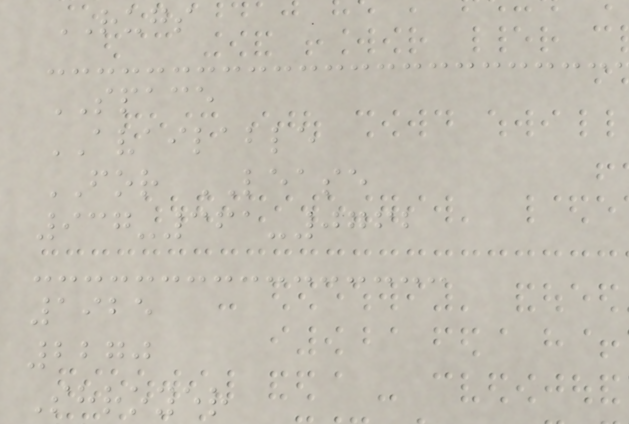RUGS
SPACE
AVAILABLE
FOR LEASE
937-361-0762
1925
2270
Shroyer
